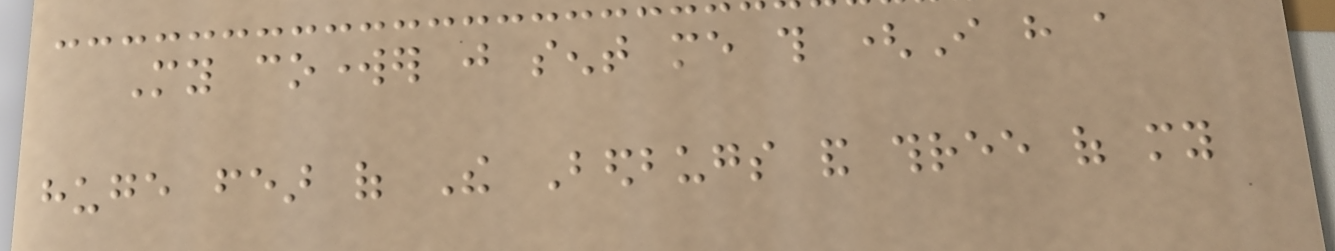My coworker just sent me this (I have a
huge fear of The Bedbugs and three of my
